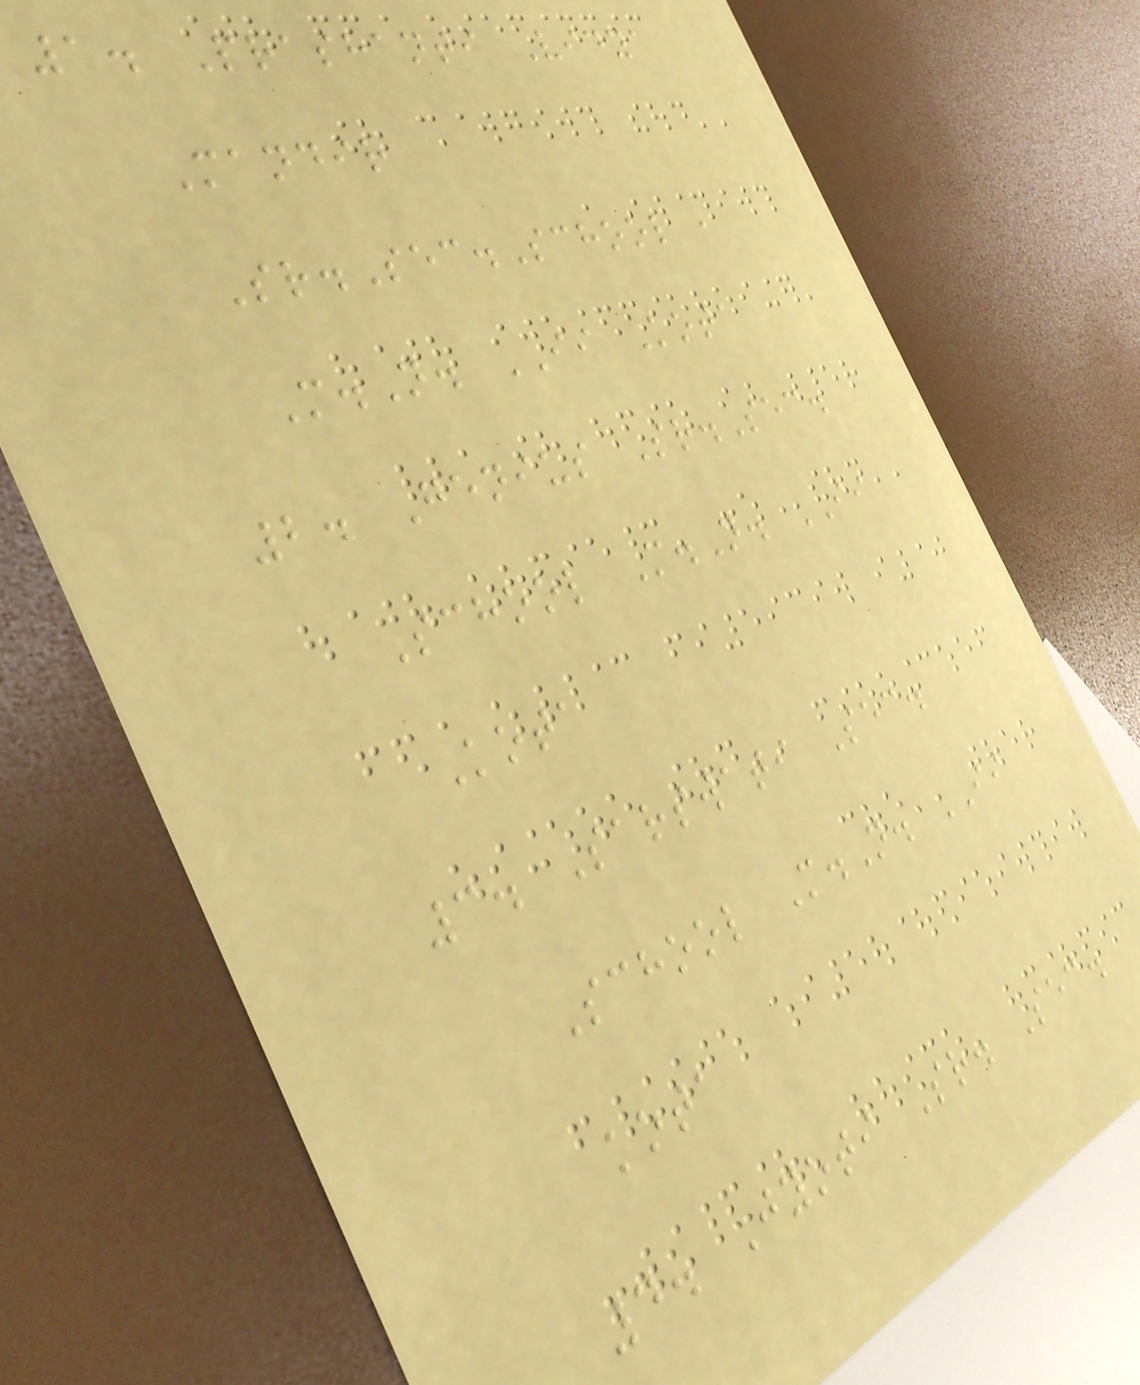1. Prashanti Vidya
Mandir
Sr.Sec.School ,
M.N. II Kota
2. Genius Sr.Sec.
School M.N. II
Kota
3. Sarswati Sec.
School M.N. II
kota
4. Jyoti Sr. Sec.
